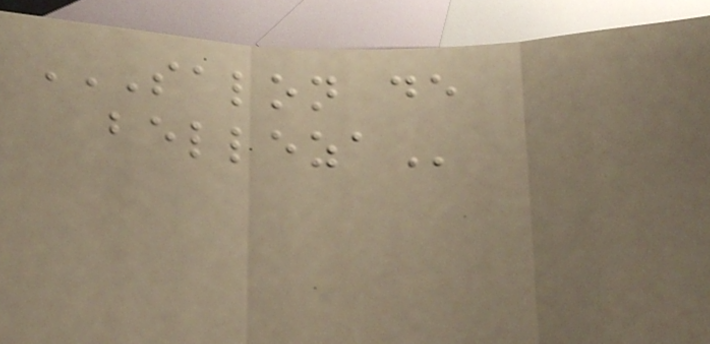SALON DE
BELLEZA
